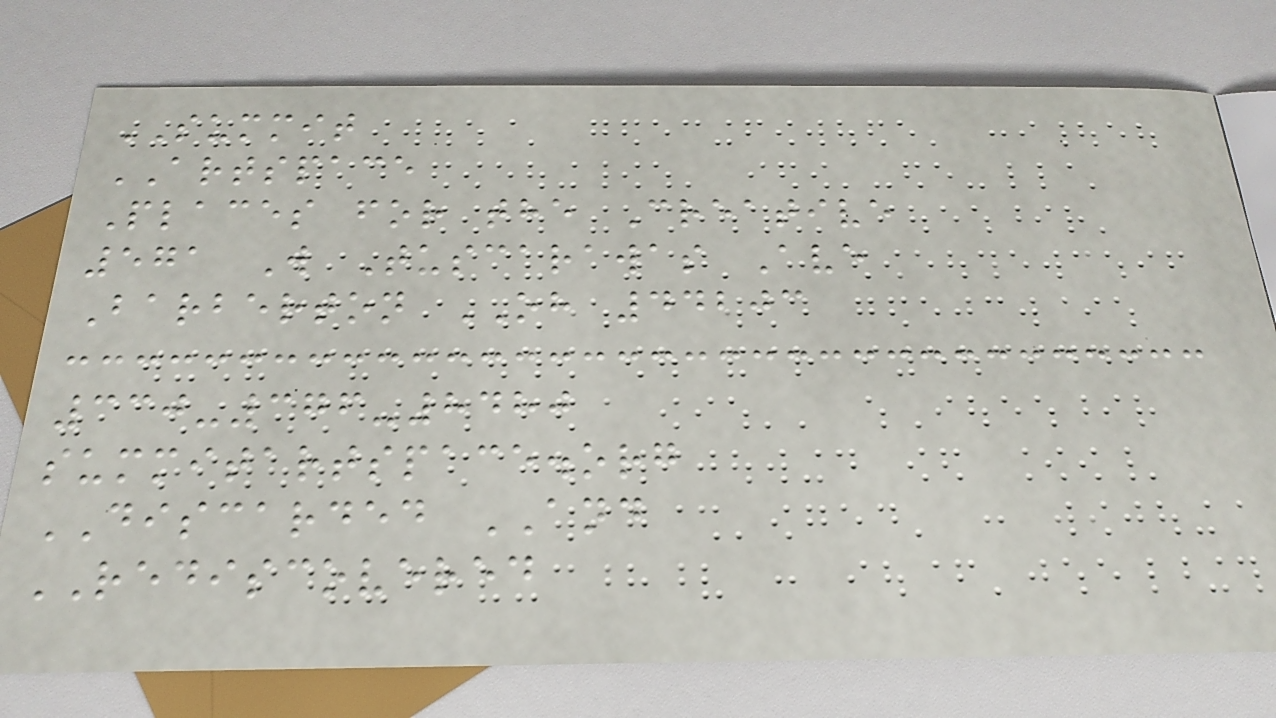SUMMIT
ARTSPACE
Places for the Creative
571 W Tuscarawas Ave
Barberton OH 44203
330-376-8480
summitartspace.org
DISCARDED AND
REDISCOVERED
